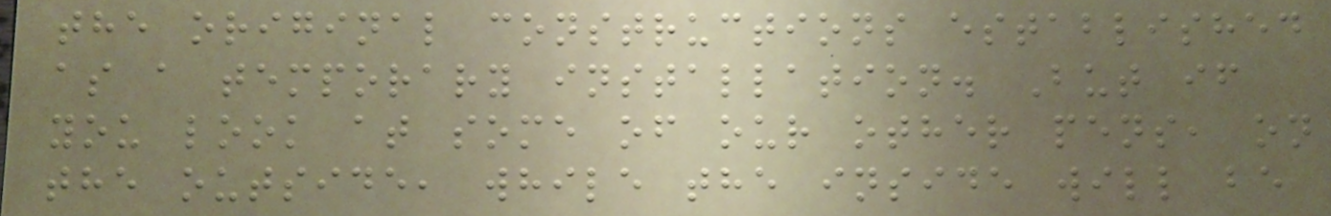the original constructions established
as a temporary installation. But if
you look at some of our other pens, on
the outside, while the inside will be
